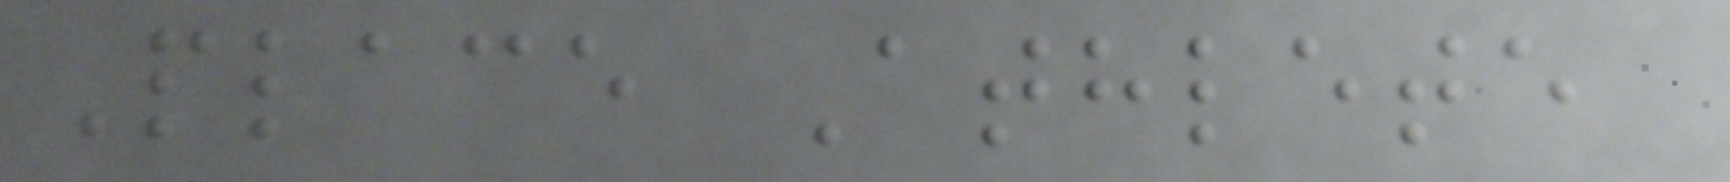Place Athlete
